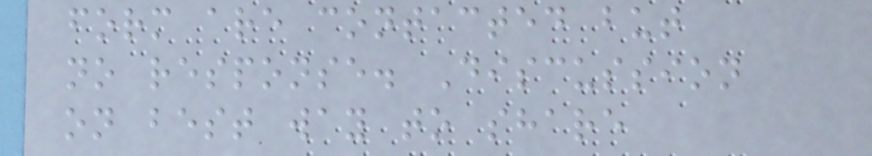form are contacted but
no response. Discussion
on best way to share
